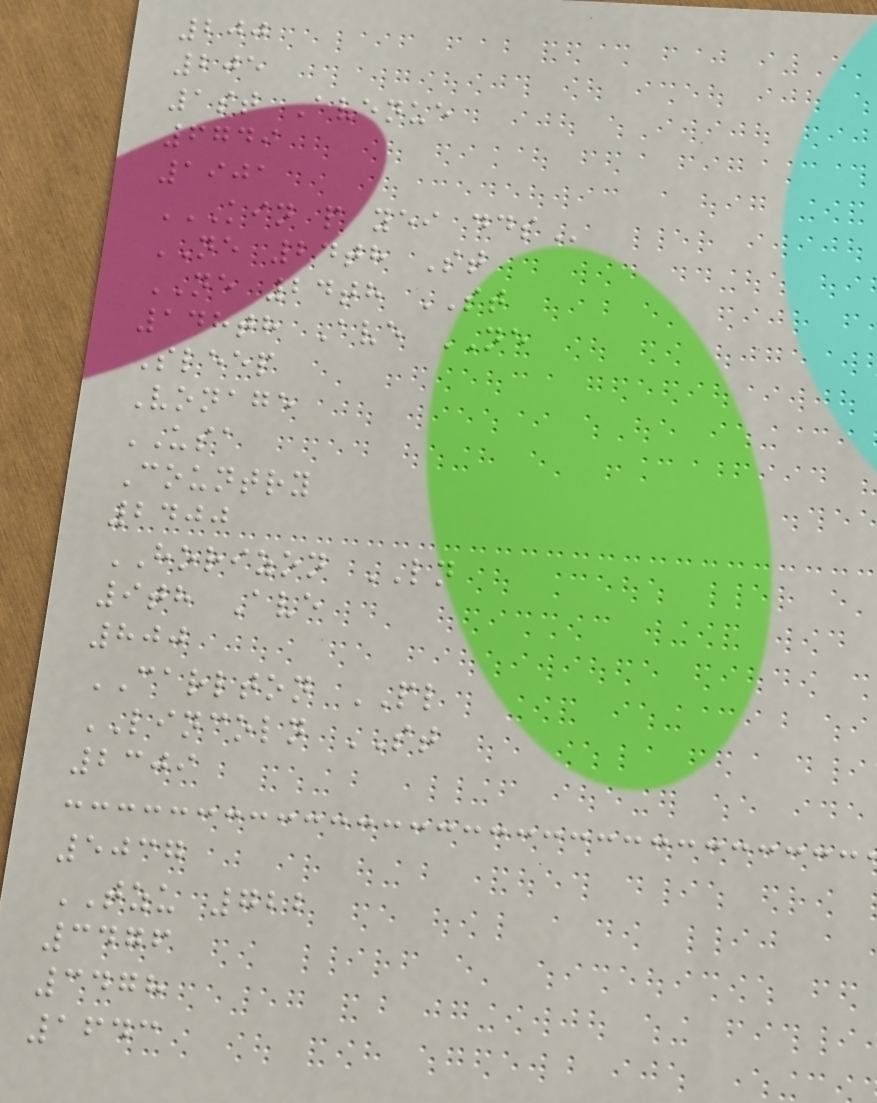200
205
1st Avenue
6749
1901
KIN P YEI DDS
NE 24th St
NE 24th ST
148th Ave NE
Sleep
Vonage
USA
Country
2400
HORIZON LN
9th Ave
800
CARLTON PL
LINCOLN ST
2309
5037
TZU 722
3476
3478
1643
